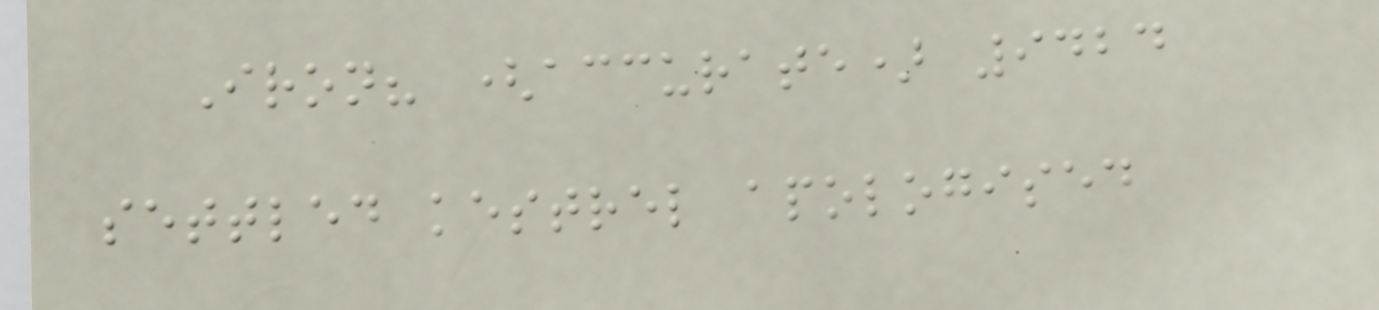Iron? (accurate) 9424
settled kestrel apologised
